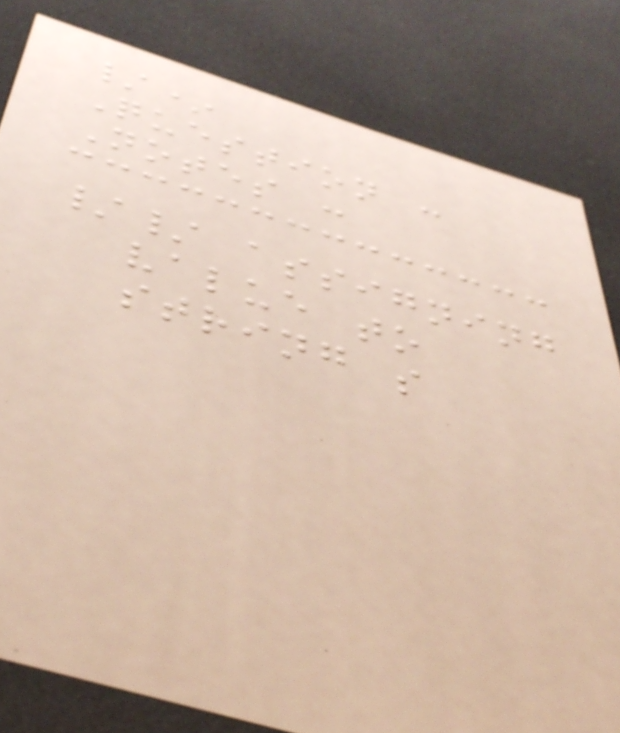/*
Question :
Notes :
// assigning
value to
string s
